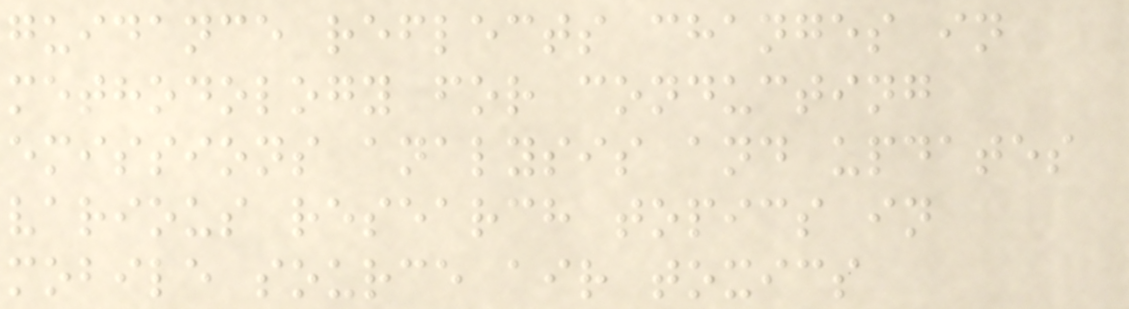guidance reflects changes in
methodology for conducting
emissions analysis and updates
various research topics in
mobile source air toxics
